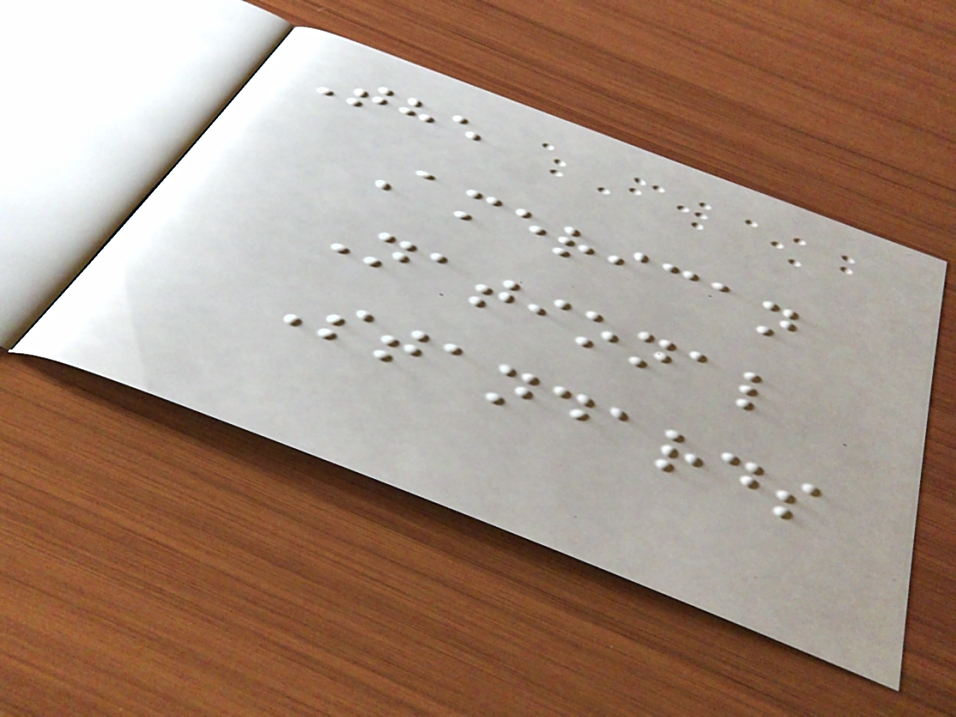The
American
National
Standards
